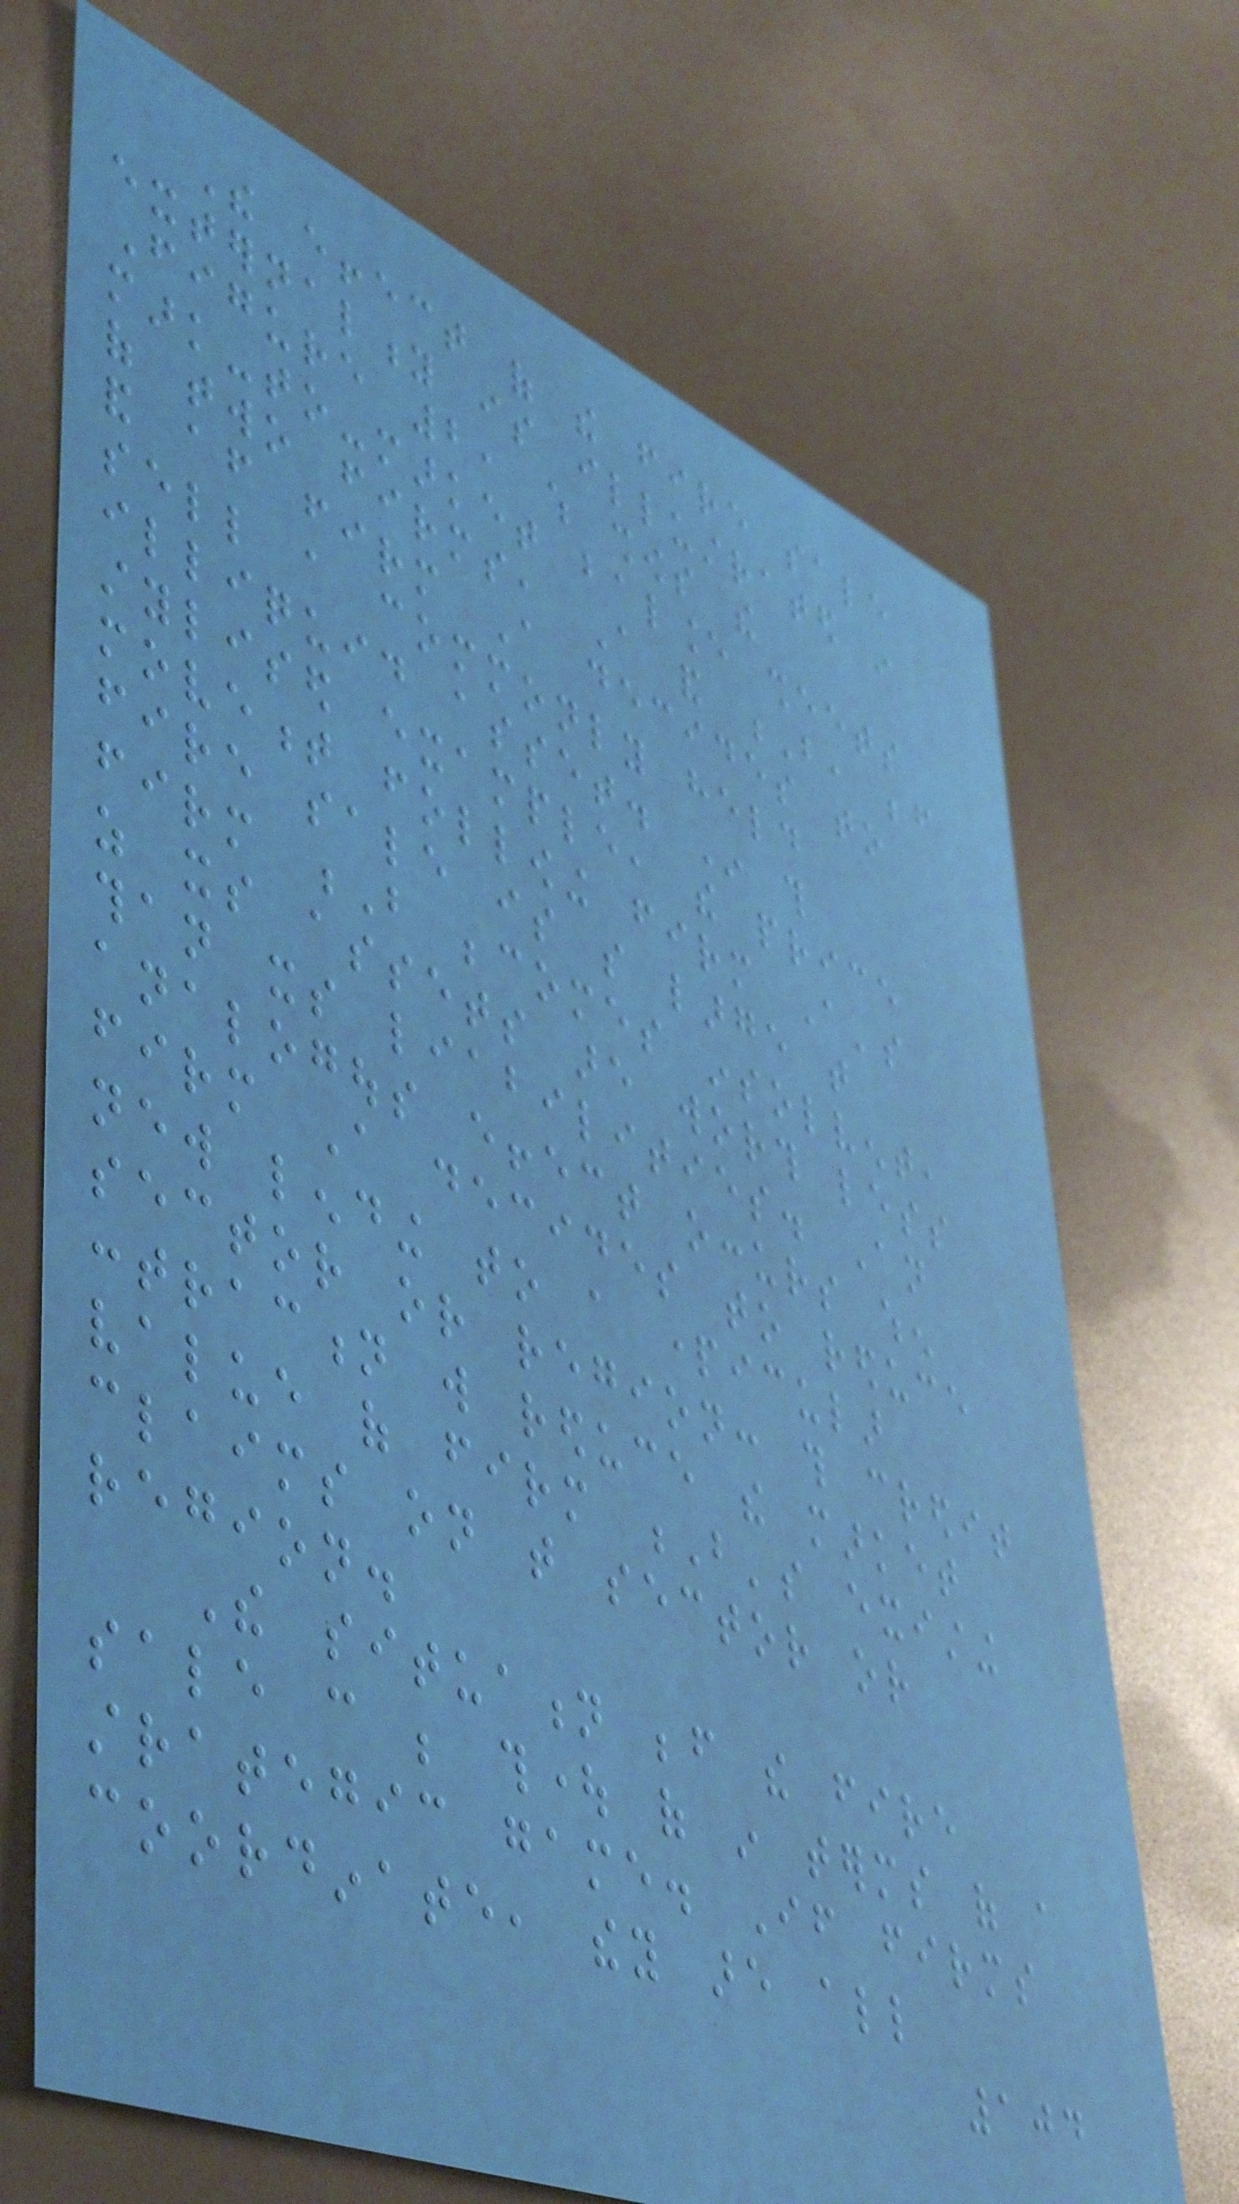The effect of the fire sale
externality is illustrated in
Figure 2, which shows the
mark-to-market balance sheets
of two firms, A and B, before
and after firm A decides to
sell a commonly held
illiquid asset. In this
stylised example, the price
movement following firm A's
fire sale is so large that
firm B becomes insolvent,
as its assets are worth less
than its liabilities. An
analogous effect occurs when
firm A decides to reduce
new lending to a particular
sector or region: this credit
contraction will reduce the market
value of firm B's existing
claims on that sector or
region.
The situation before the fire
sale can be thought of in terms of a
strategic game. If firms
coordinate, they are all
104
